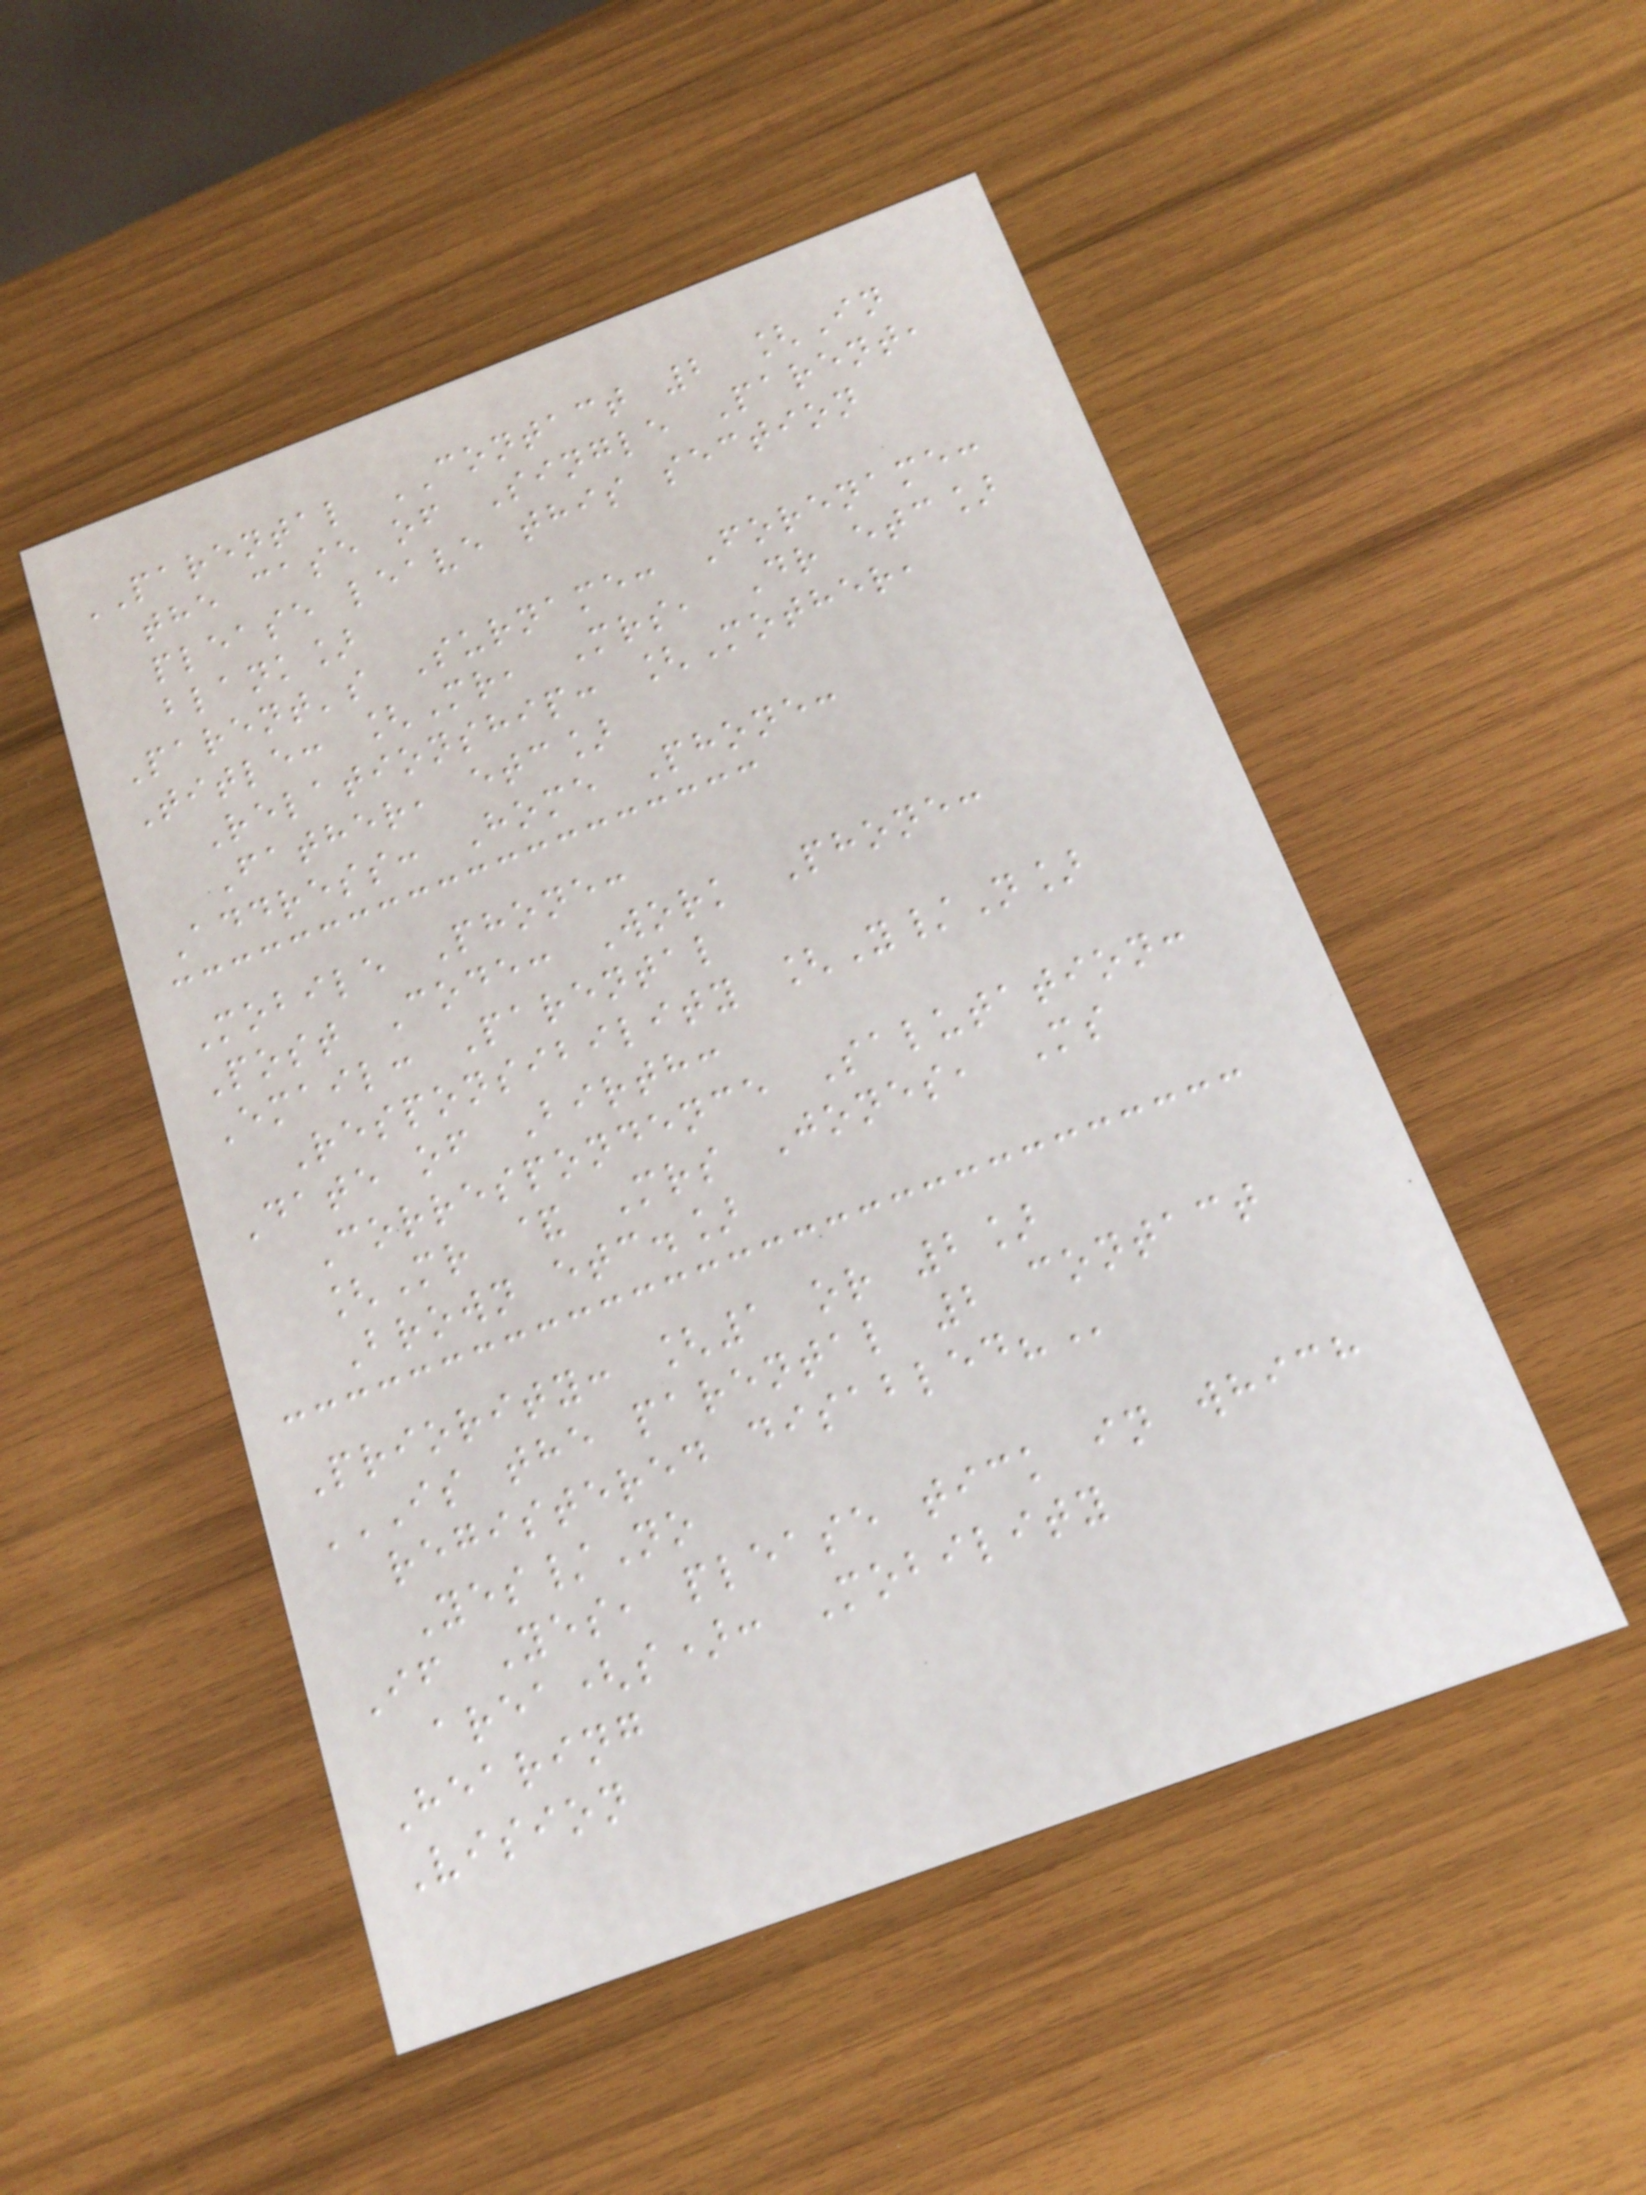PARENTAL CONTACT 2 [In
the case of Single Parent,
please leave this section
blank]
Parent's Surname: Forename:
Title: [Mr, Mrs, Dr etc]
Relationship: [Mother,
Father, etc]
Address: Home Phone:
Mobile Phone:
Post Code: Work Phone:
Email: Parental
Responsibility [Y/N]
Date of Birth:
Correspondence Salutation:
[Mr & Mrs Jones, Ms
Brown etc.]
Priority: [1 or 2]
IS THE PARENTAL 2 CONTACT
REGISTERED DISABLED?
Yes/No
If Yes, please tick in which
area(s): Mobility
Hearing
Vision
